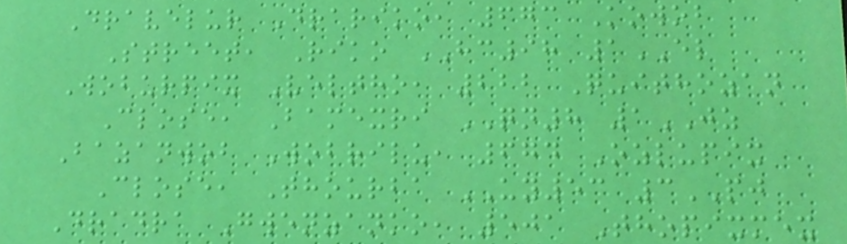Dravelur Drariko, 673 Kowob
Street, Riko HC98 1EL
Woburpix Veltho, 222 Quithozan
Close, Bamexri QN8 1JZ
Bazanwob Wobrilu, 674 Ozlupix
Close, Thourba UY53 3PJ
Dradra Gwenzanko, 501 Thopixmex
